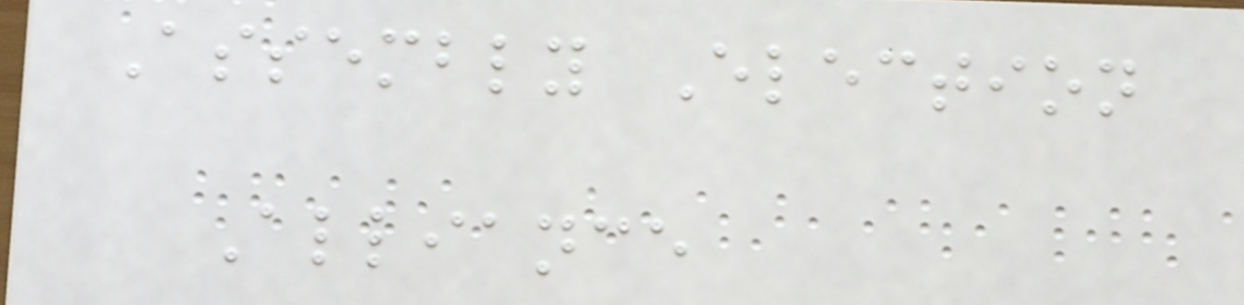Assembly Election
Alliance
